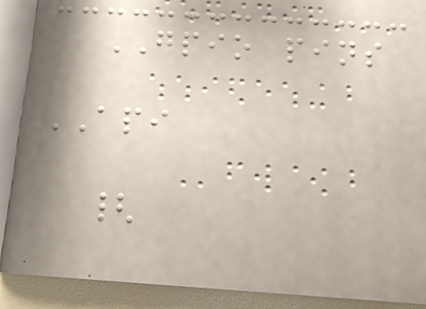GPIO pins
API
{
